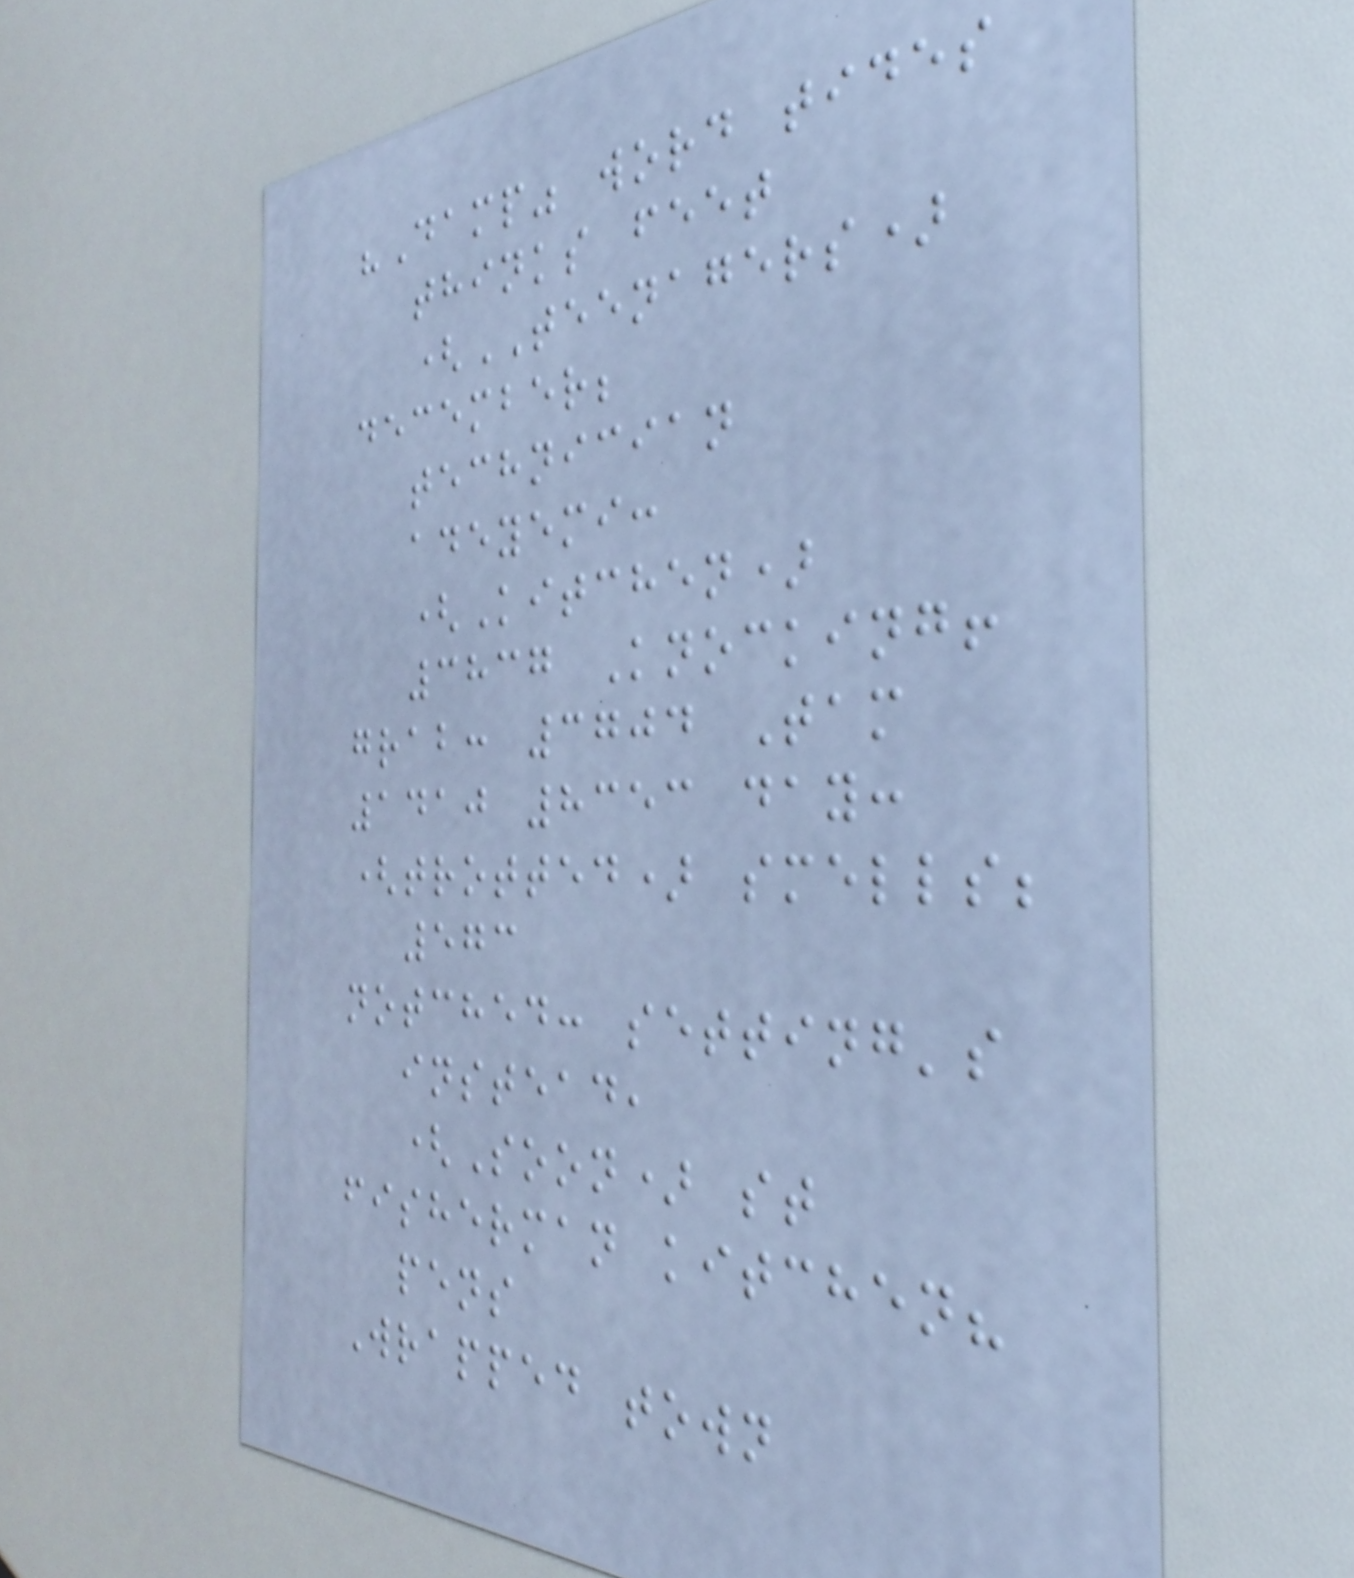"Damp" word tides
thinks feet
(TEENAGERS)
december;
technician
adeyemi:
(Kitchen)
3837 Knocking!
grab: 3704 Tam
1410 8353 day:
(trotted) smells;
573
notched: setting's
instead,
(Soon) st
fisherman kitchen?
pens
Wrapped town
